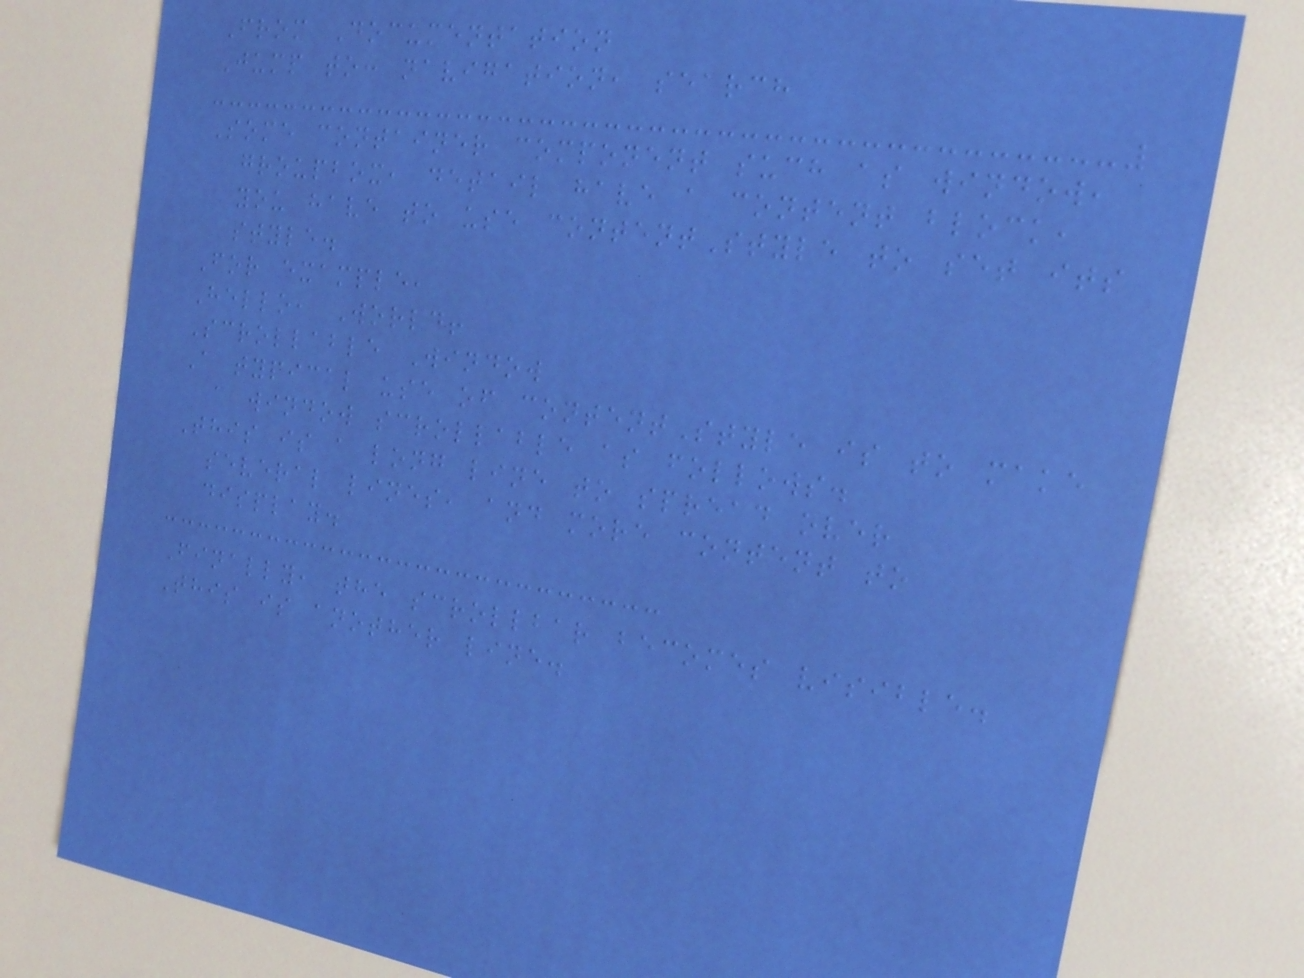From Documentation
Jump to: navigation, search
Some container component such as window,
groupbox, detail have a content block,
you have to use contentStyle to set its
style.
For example,
Hello, World!
Scrollable Window
A typical use of contentStyle is to make
a window scrollable as follows.
This is a long line to spread over
several lines, and more content to
display.
Finally, the scrollbar becomes visible.
This is another line.
